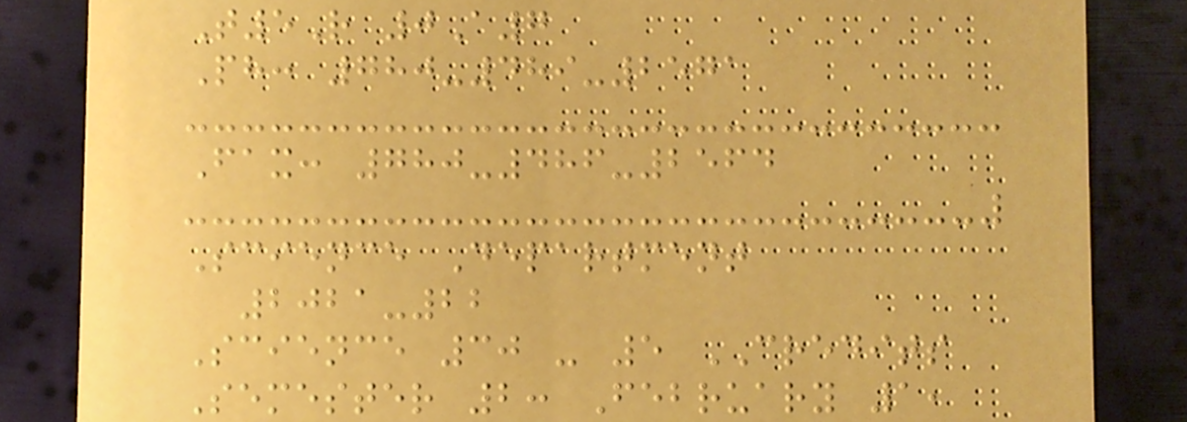T5R 0A7
Ph: 780-489-2571
Fax: 780-486-2564
Science Department
2021-22
Science 30 - 5 CREDITS
Semester 2: February 1,
